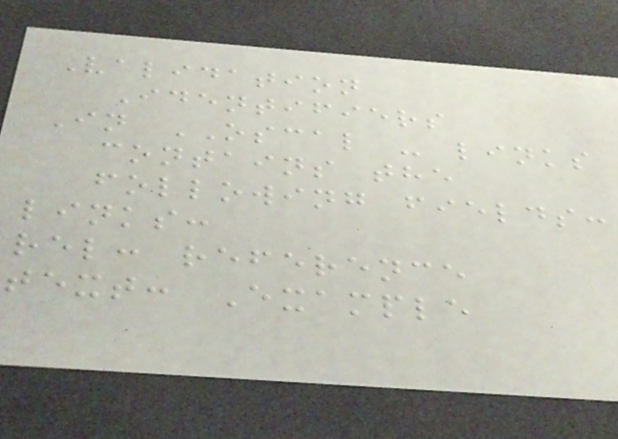Validation
Identifiers
In OSCAL - links
contains the
following fields:
links:
rel: reference
text: Example
